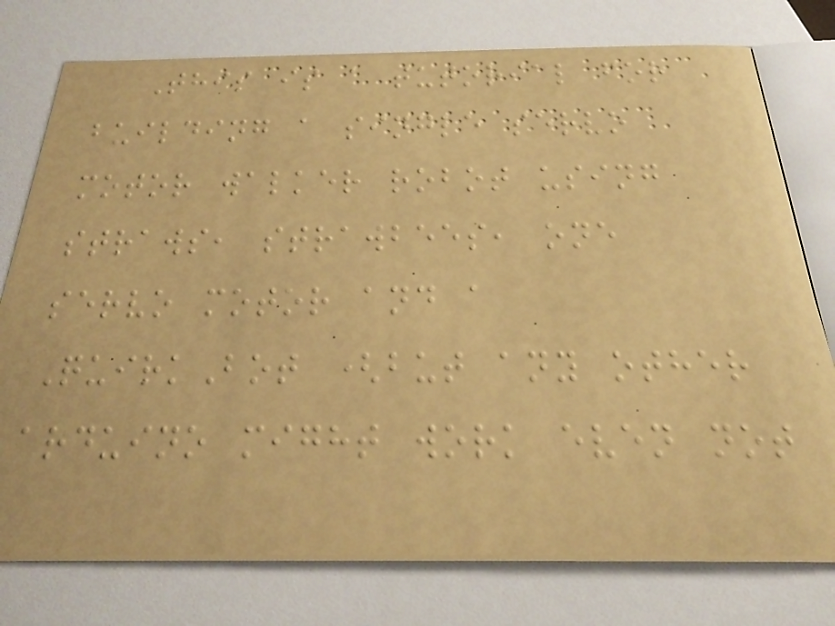This is a tutorial for
building a single servo
motor walker robot using
straws, strawbees, one
servo motor and a
QuirkBot (but any other
arduino might work even not
